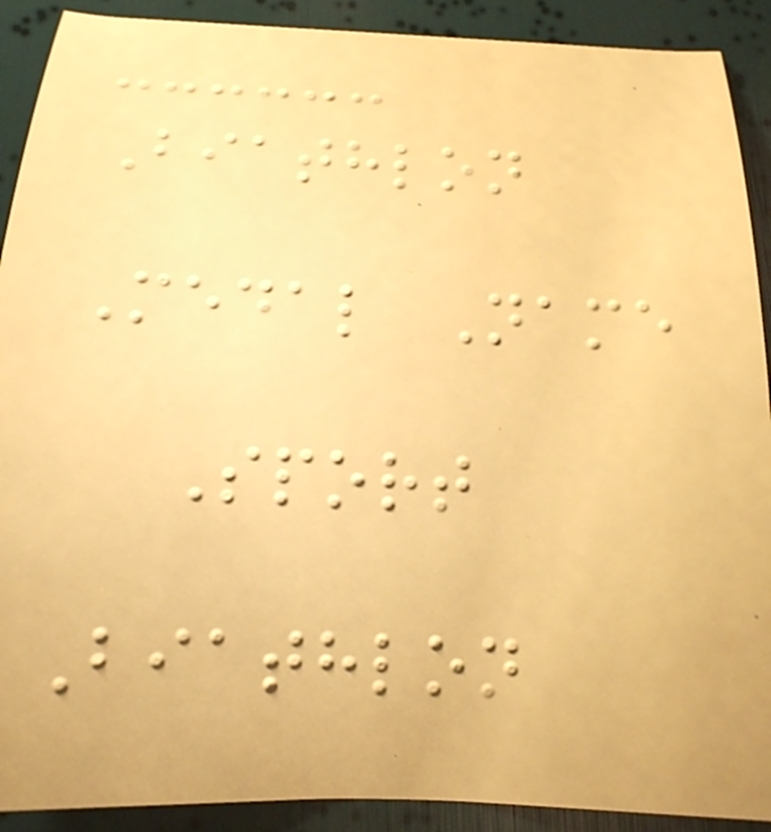Biathlon
Medal Name
Sport
Biathlon
